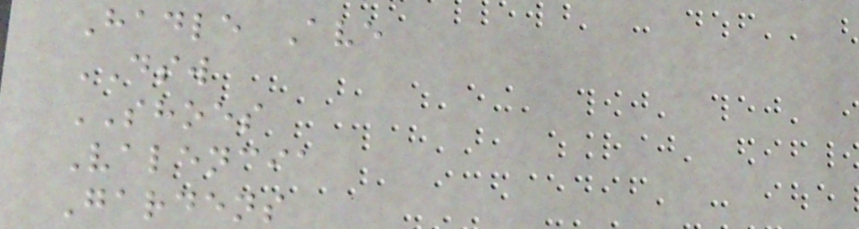Hadle Ave
DSW
SHOES
Valencia
Gardens
